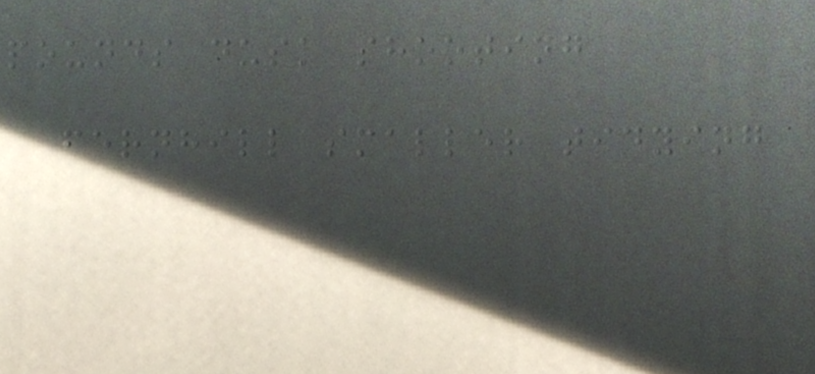pounds dusk shooting
fernhill smaller tidying
